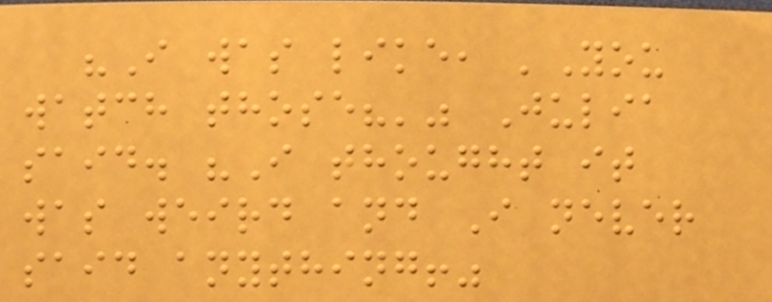"I was like, 'You
watch those?'" Julia
said. "I thought it
was weird and I never
said anything!"
